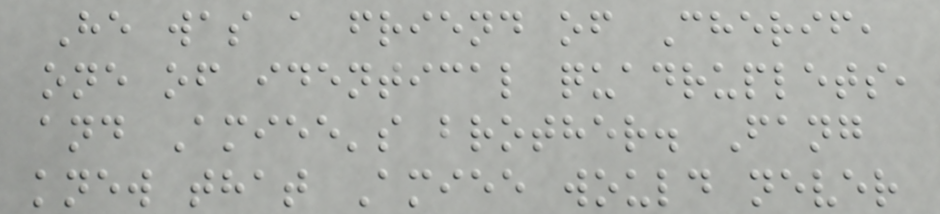He was a friend of Cherif,
one of identical quadruplets,
and Amiee's brother. Fang
knew that Amiee would never
